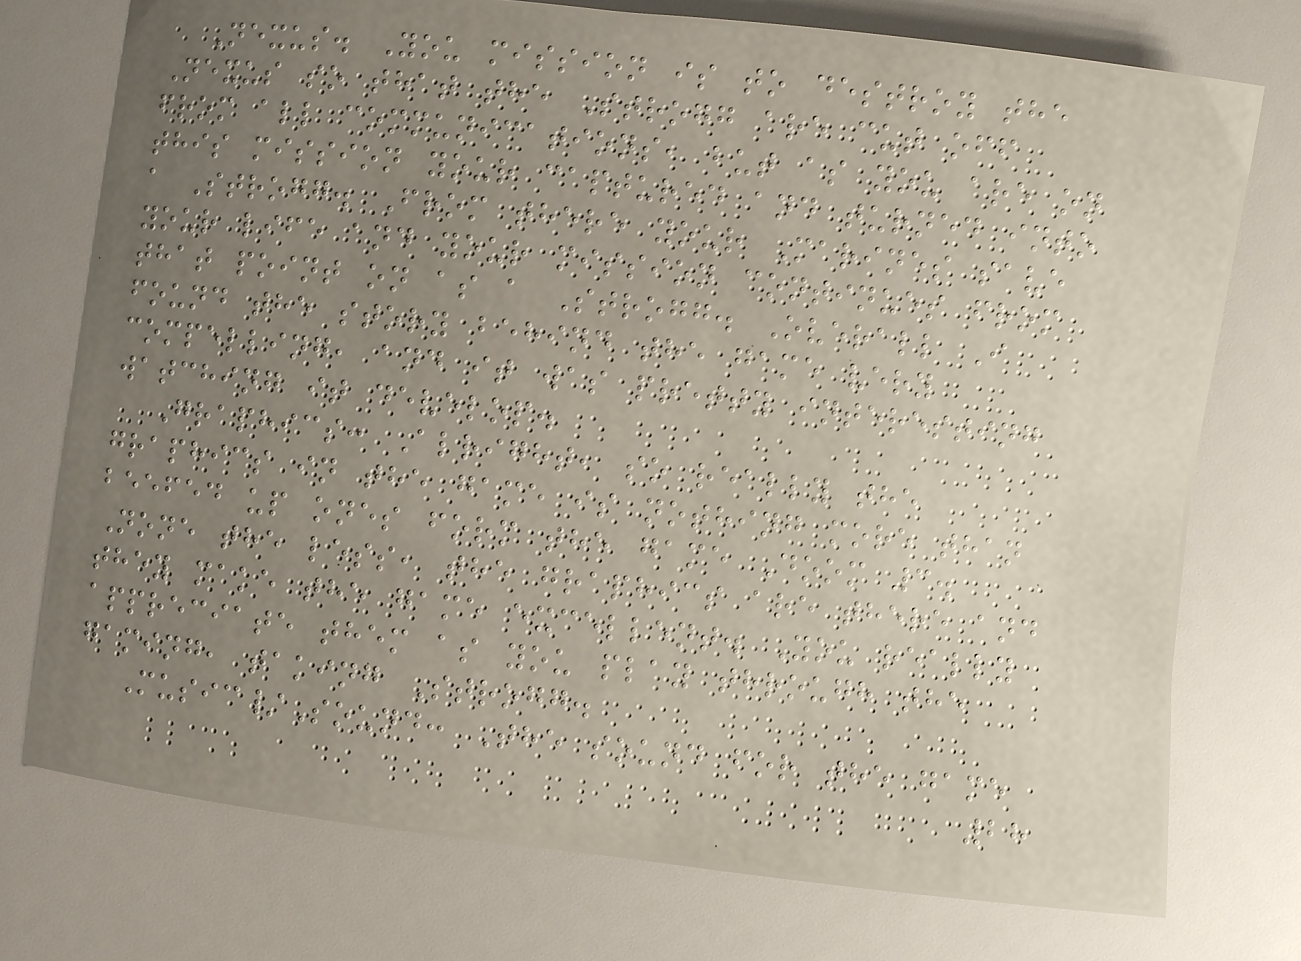Nexus. You mission is to destroy the
Nexus so that the Strogg are cut off
from all communications, but as you are on
this mission your captured and turned into
a Strogg. From there your Marines save
your life and your mission continues from
that point on as a Strogg. Overall I
found the story behind the game very
compelling, and it was pretty interesting
watching it develop.
Graphics: Alright, so really the
graphics in the game is nothing more than
beefed up ones form the game Doom 3.
None the less, the graphics are there and
they make the game excellent. You really
appreciate them as you play through the
gaming, taking Strogg.
Music/Sound: The sound for the game
28
